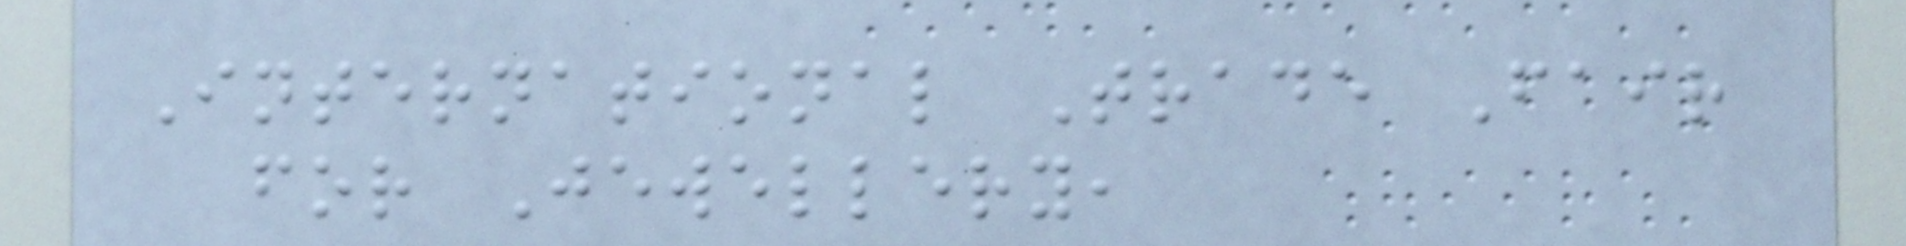International Trade Fair
for Jewellery,
